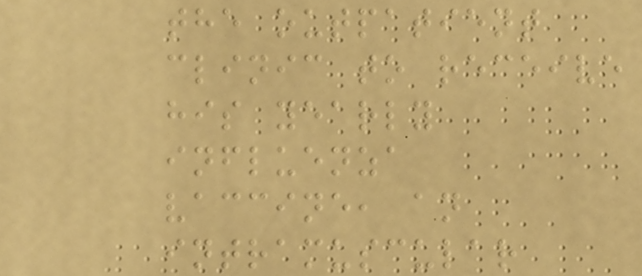the outpatient
clinic to receive
his yearly
influenza
vaccine, an
intramuscular
